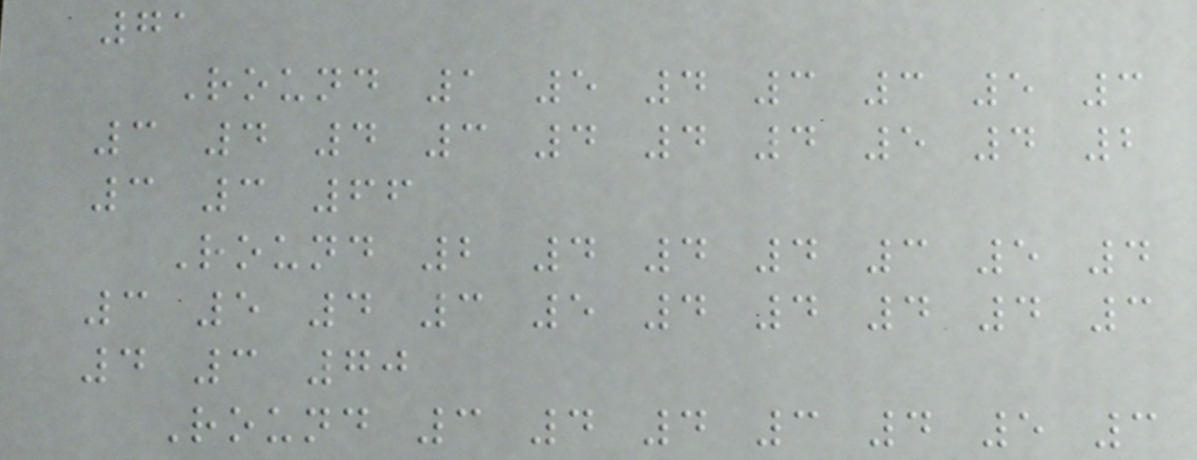71
Round 1 5 4 3 3 5 3
3 4 4 3 4 4 4 5 4 2
3 3 66
Round 2 4 4 4 3 5 4
3 5 4 3 5 4 4 4 4 3
4 3 70
Round 3 4 4 3 4 5 3
